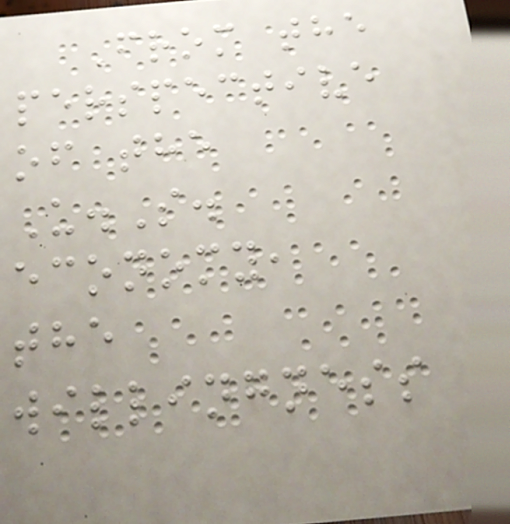From the
perspective
of the
U.S.
economy,
the
willingness
